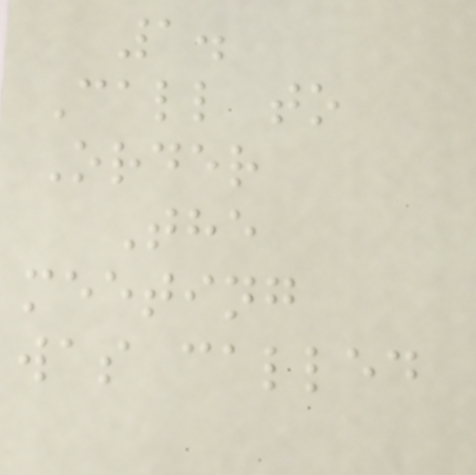1.
Call to
Order
The
meeting
was called
